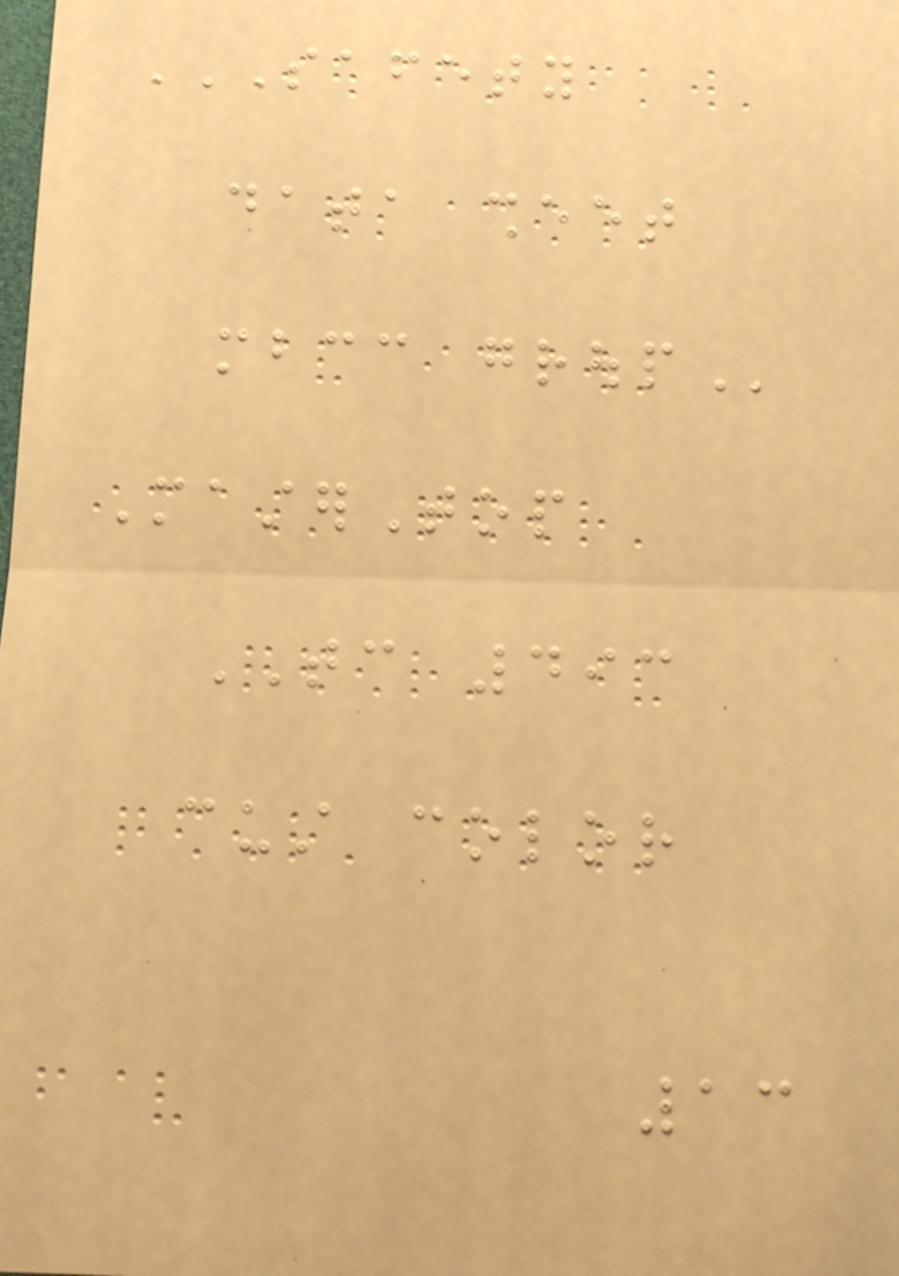SAFETY
DATA SHEET
MBCC GROUP
MasterTop
TC 493
cust color
13
